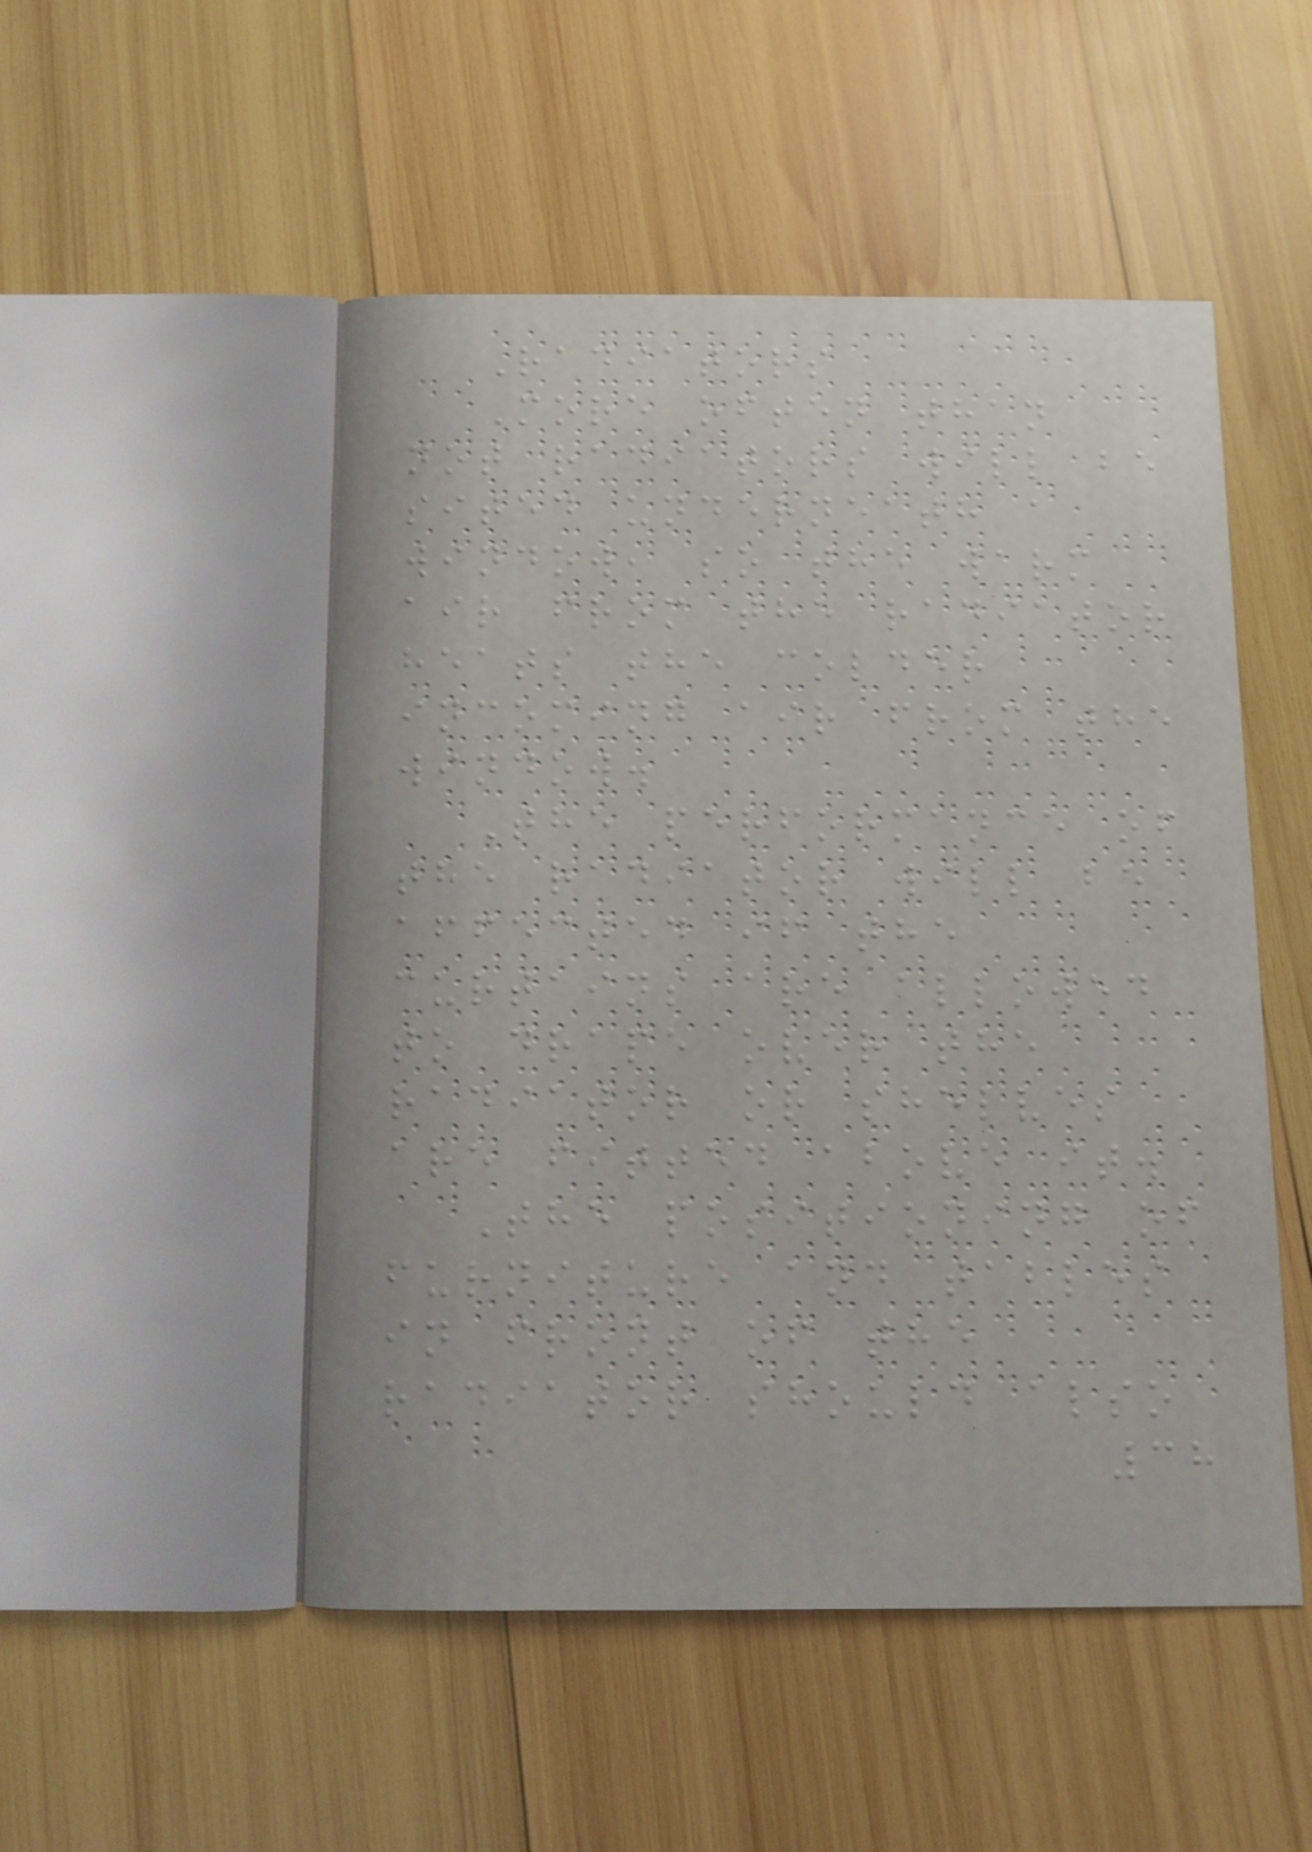Radiators
More often than
not radiators will be
sited underneath a
window, so the warm
air from the radiator
heats the colder
incoming air from the
window.
The performance of
the radiator will be
affected if the
curtains are allowed
to drape over the
radiator or shelves
are fitted above it.
The positioning of
furniture and tables
in front of the
radiator should also
38
